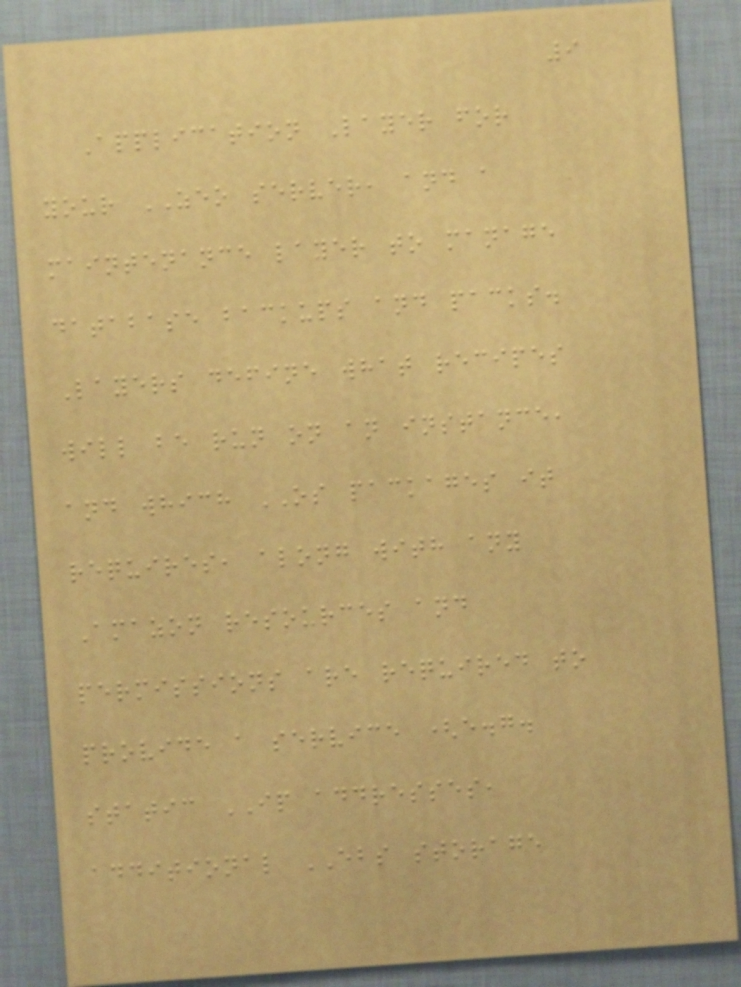9
Application Layer for
your ZEO server, and a
maintenance layer to manage
database backups and packs.
Layers define what recipes
will be run on an instance,
and which OS packages it
requires, along with any
Amazon resources and
permissions are required to
provide a service (e.g.
static IP addresses,
additional EBS storage
